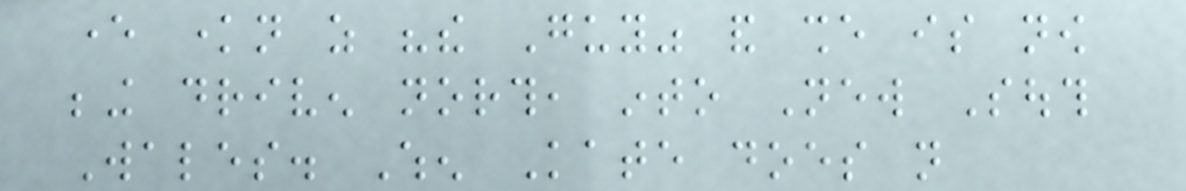ever known as "the Guy" and she is now
being driven north, into New South
Wales. When Kate does not
